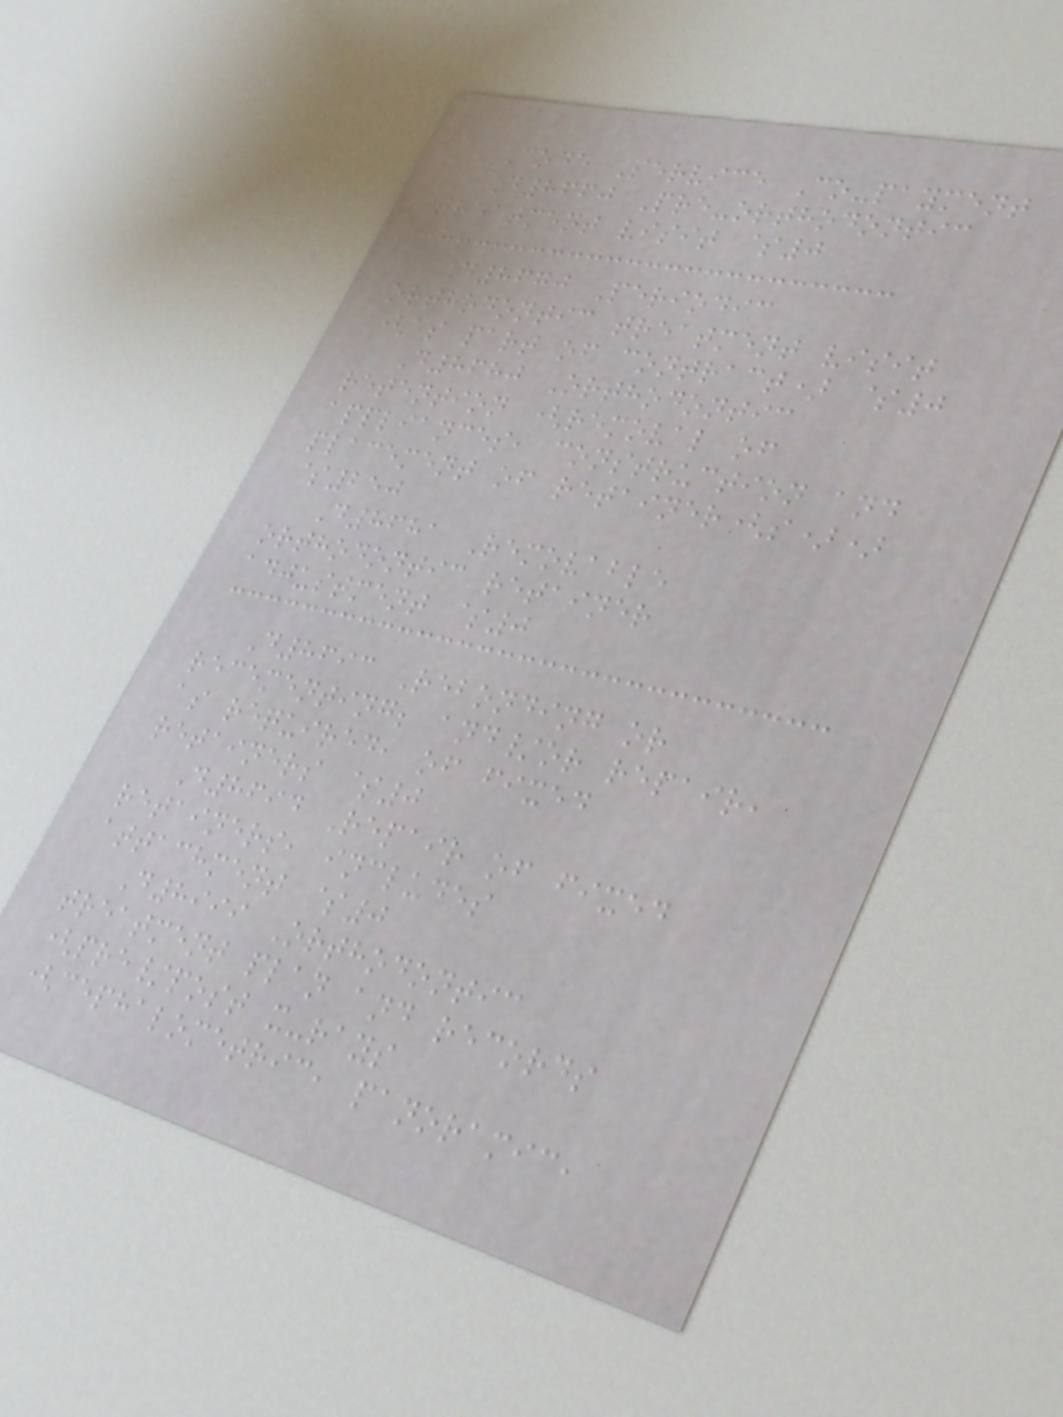Code Service Co-payment
D8660 Pre-orthodontic
treatment visit $0
D8670 Periodic
orthodontic treatment visit
(as part of contract) $0
D8680 Orthodontic
retention (removal of
appliances, construction and
placement of retainer(s))
$250
D8681 Removable
orthodontic retainer
adjustment $0
D8693 Rebonding or
recementing; and/or repair,
as required, of fixed
retainers $0
D8694 Repair of fixed
retainers, includes
attachment $0
D8999 Orthodontic
treatment plan and records
(pre/post x-rays
(cephalometric, panoramic,
